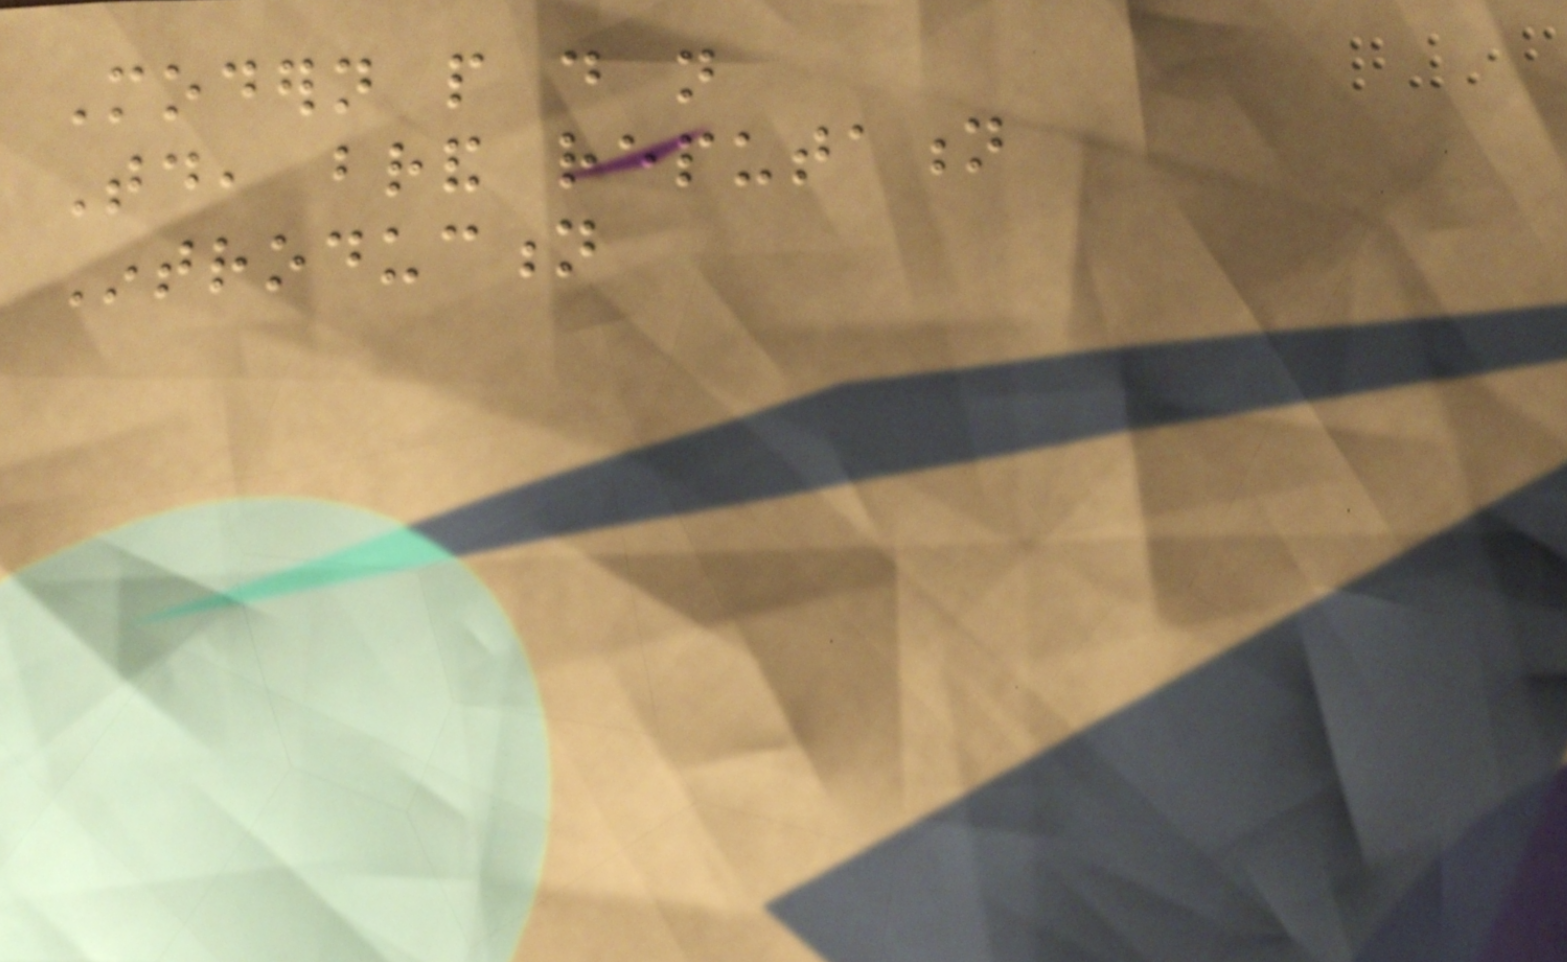Modern people do not
Today, brand reputation
Introduction
